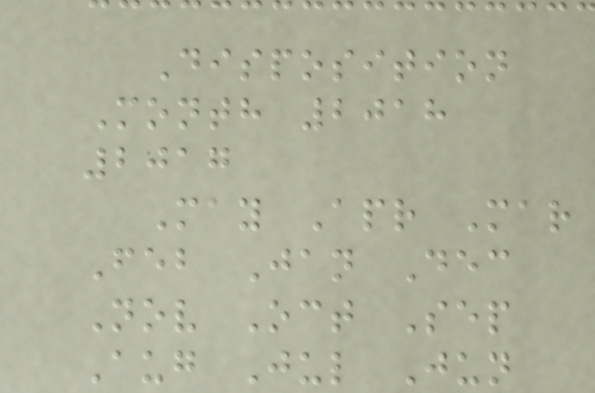Disposition
Month 2018
2017
May Apr Mar
Feb Jan Dec
Nov Oct Sep
Aug Jul Jun
